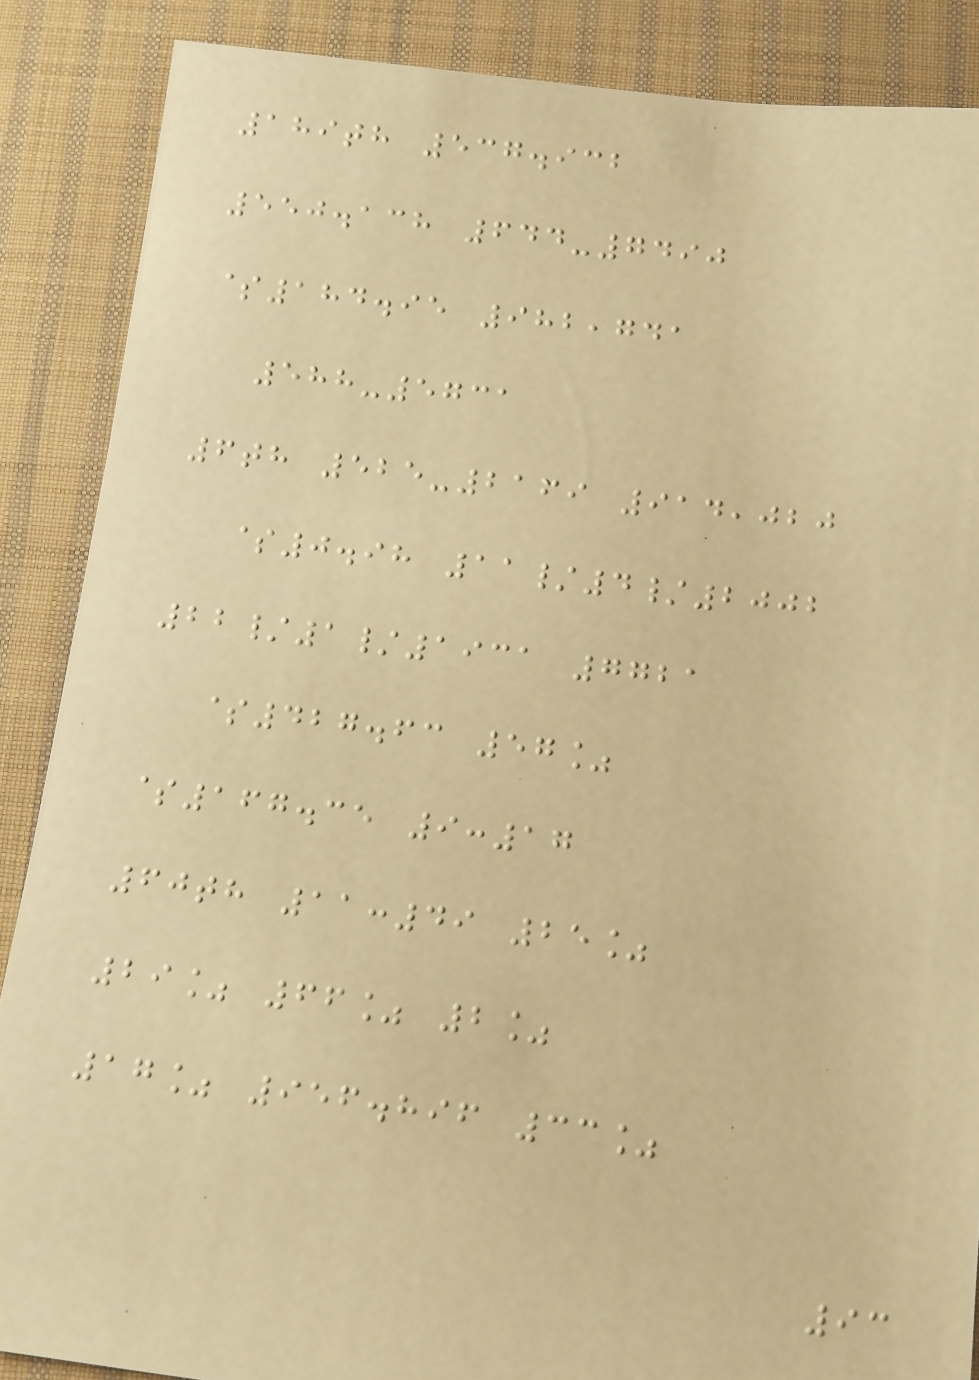189th 537.932
550.138 644-7490
$184.95 982,741
588-5731
6th 525-2169 914,020
$0.98 11/4/2002
22/1/1931 7721
$427.63 57%
$167.35 9:17
60th 11:49 25%
29% 66% 2%
17% 956.896 33%
93
